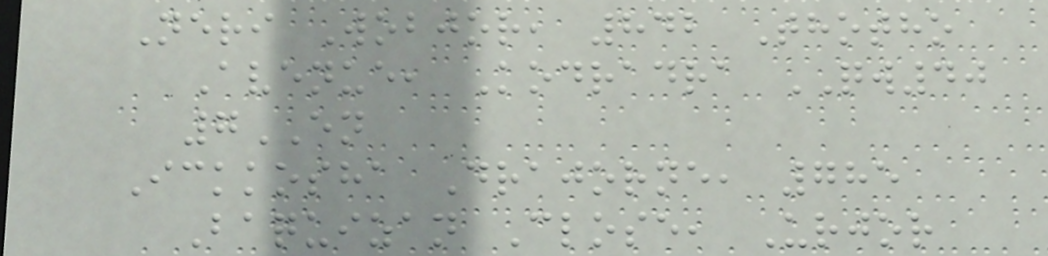Neri Wobjor, 842 Thotho
Avenue, Kodradra QW40
7EN
Ickkosha Drajorne, 785
Baquizan Close, Urjor
